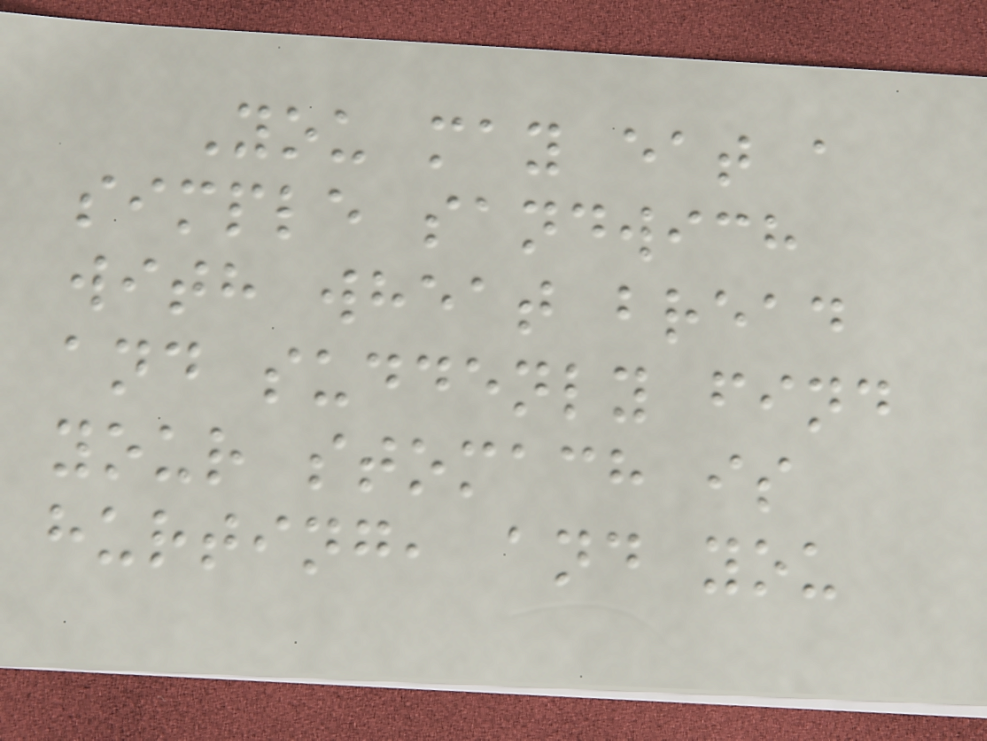You may eat a
simple sandwich
with wheat bread
and suddenly find
your stomach is
hurting, and you
